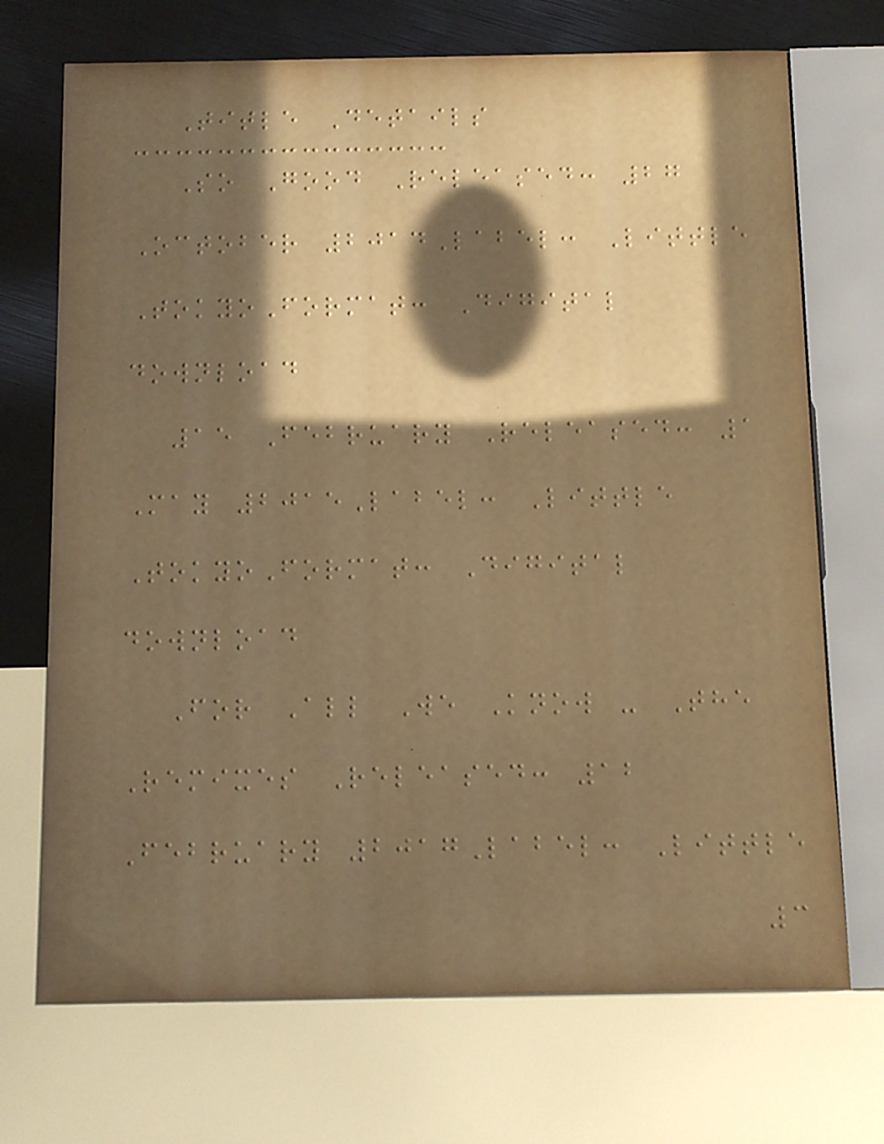Title Details
So Good Released: 27
October 2014Label: Little
TokyoFormat: Digital
download
15 February Released: 1
May 2015Label: Little
TokyoFormat: Digital
download
For All We Know - The
Remixes Released: 12
February 2017Label: Little
3
